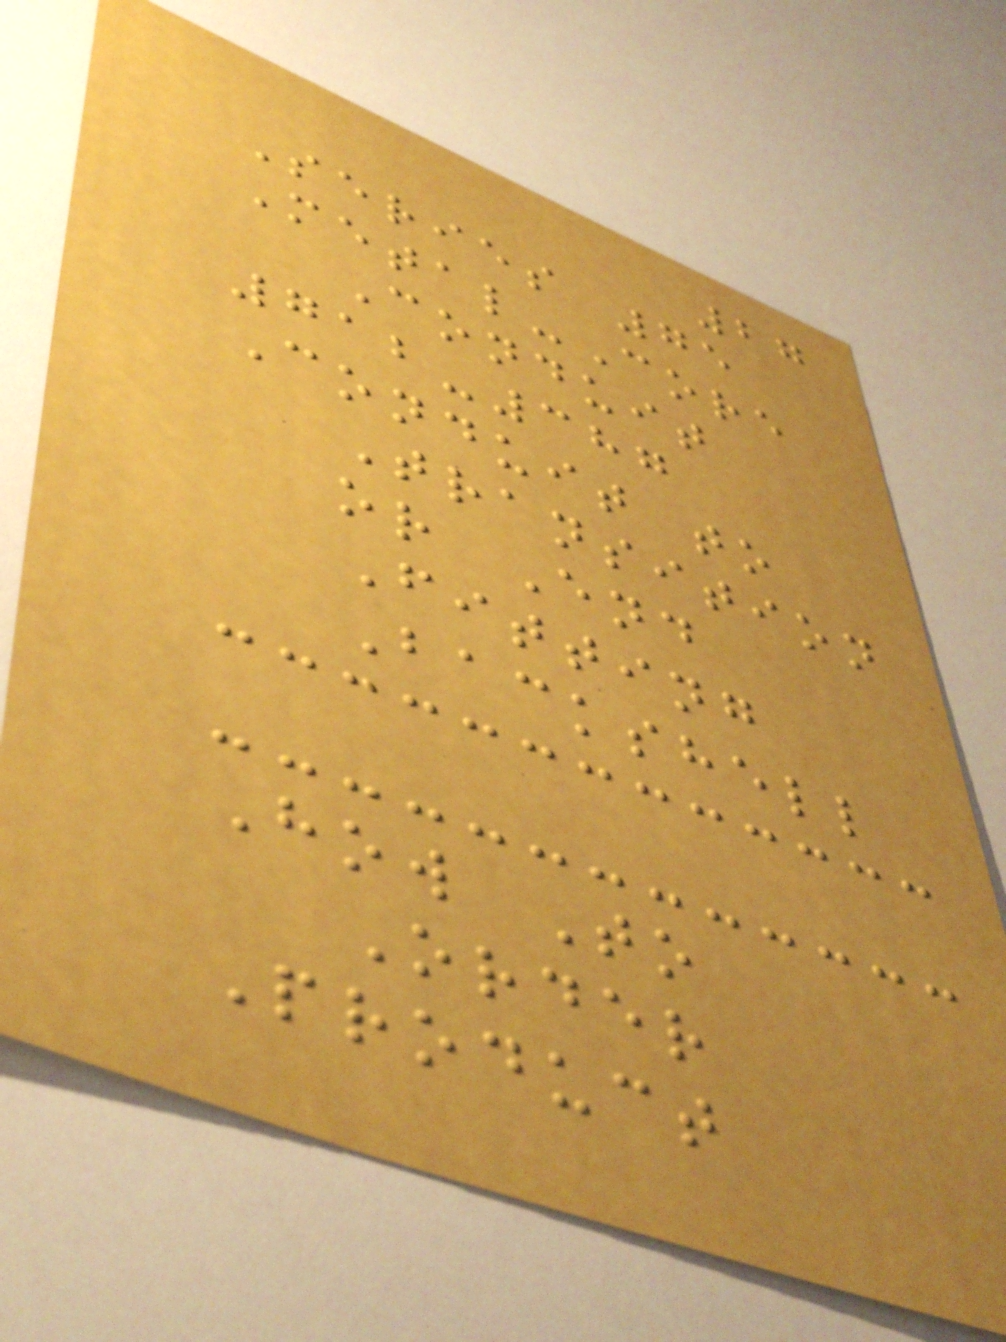27
Series 75
Metal-Core
Conduit
712-387
Conduit to
Transition
or End
Fitting
Backshell
How To
Order
Product
